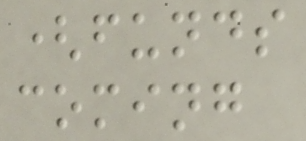(funds
coming
